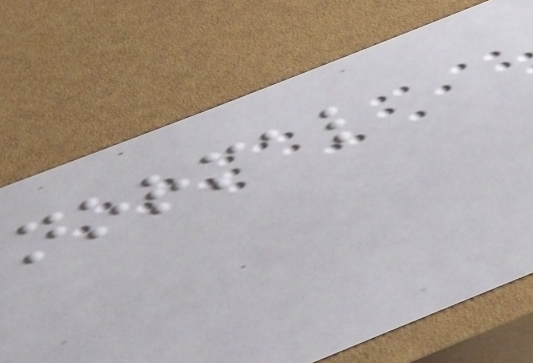normal
